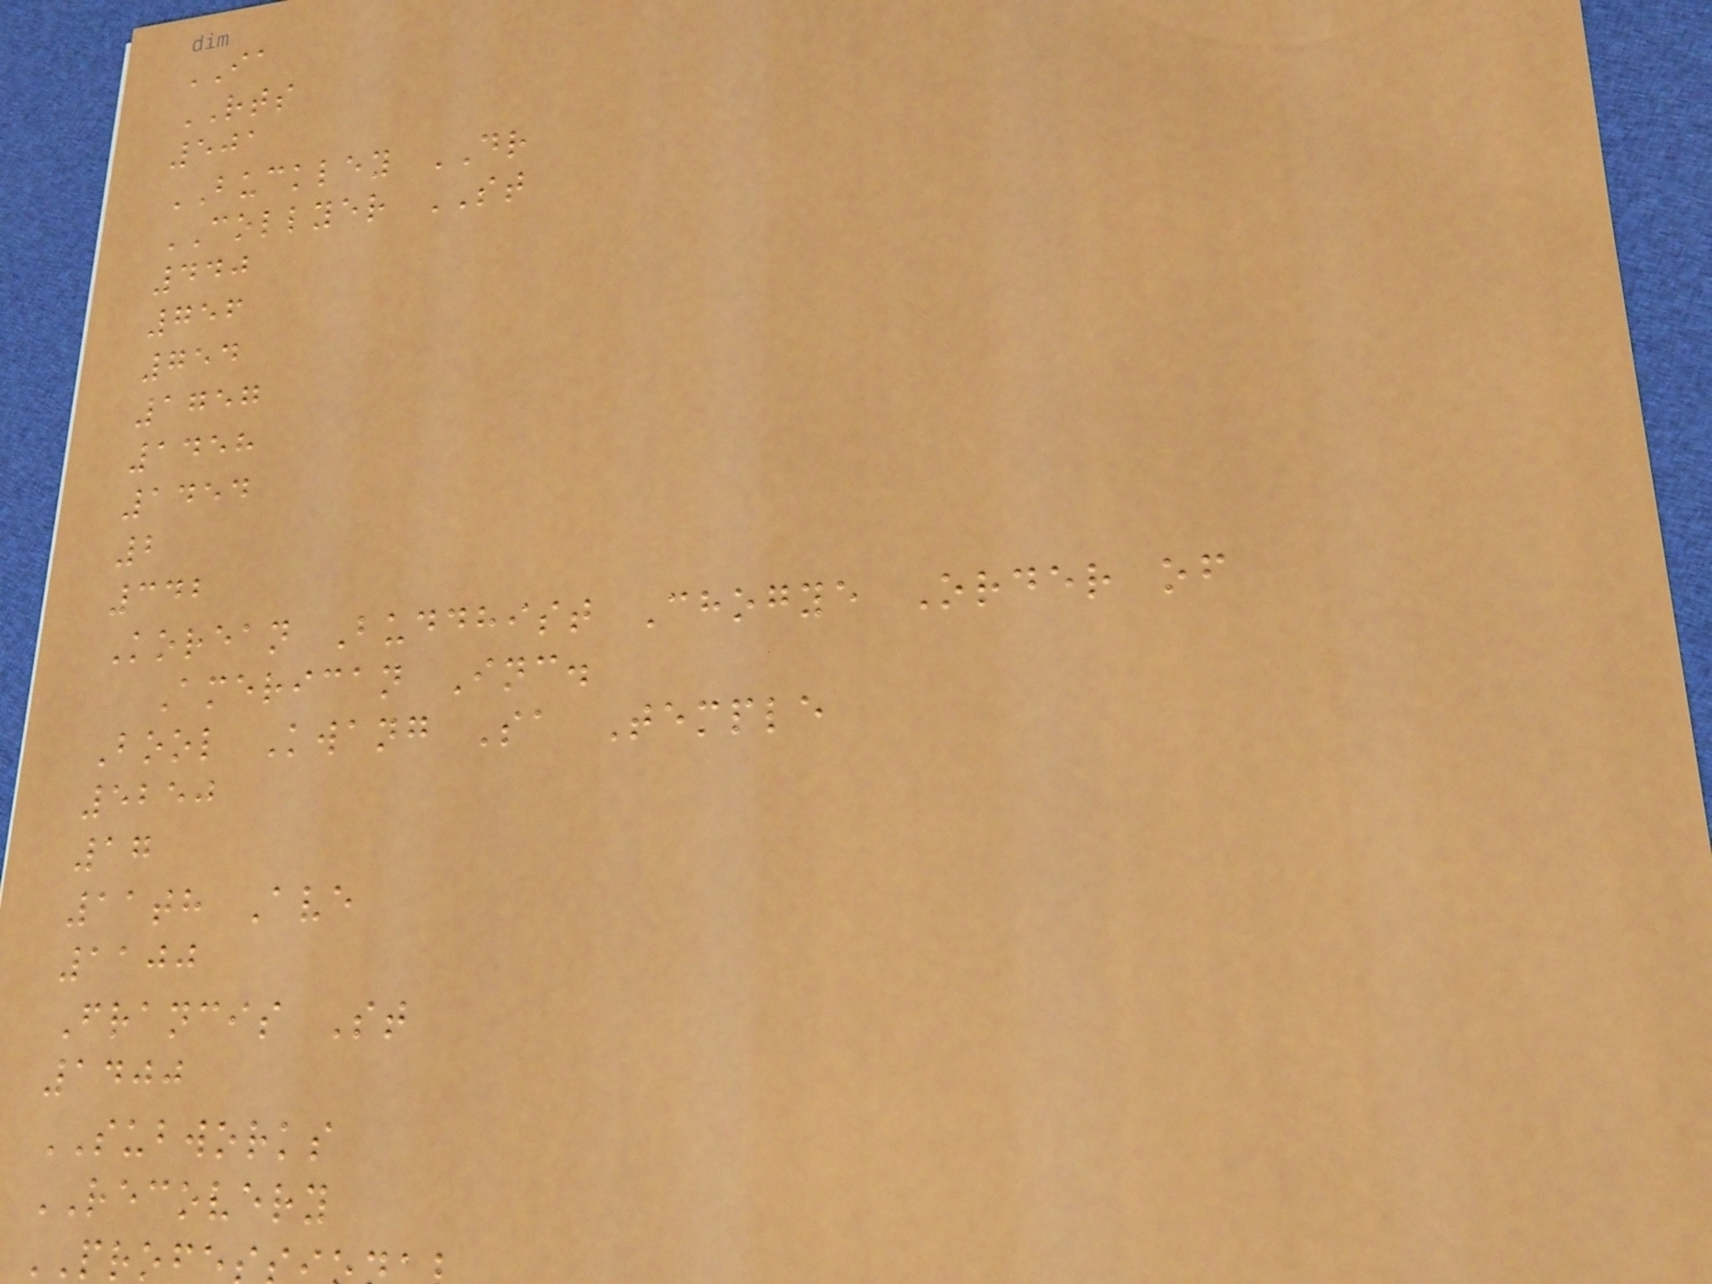IA
RTS
501
BUCKLEY DR
COLLYER ST
440
756
754
1757
1458
1454
2
342
Korean Buddhist Chogye Order of
American Inc.
Bool Kwang Sa Temple
5250
17
11th Ave
1100
Francis St
1400
SUBWORKS
RECOVERY
PROF
